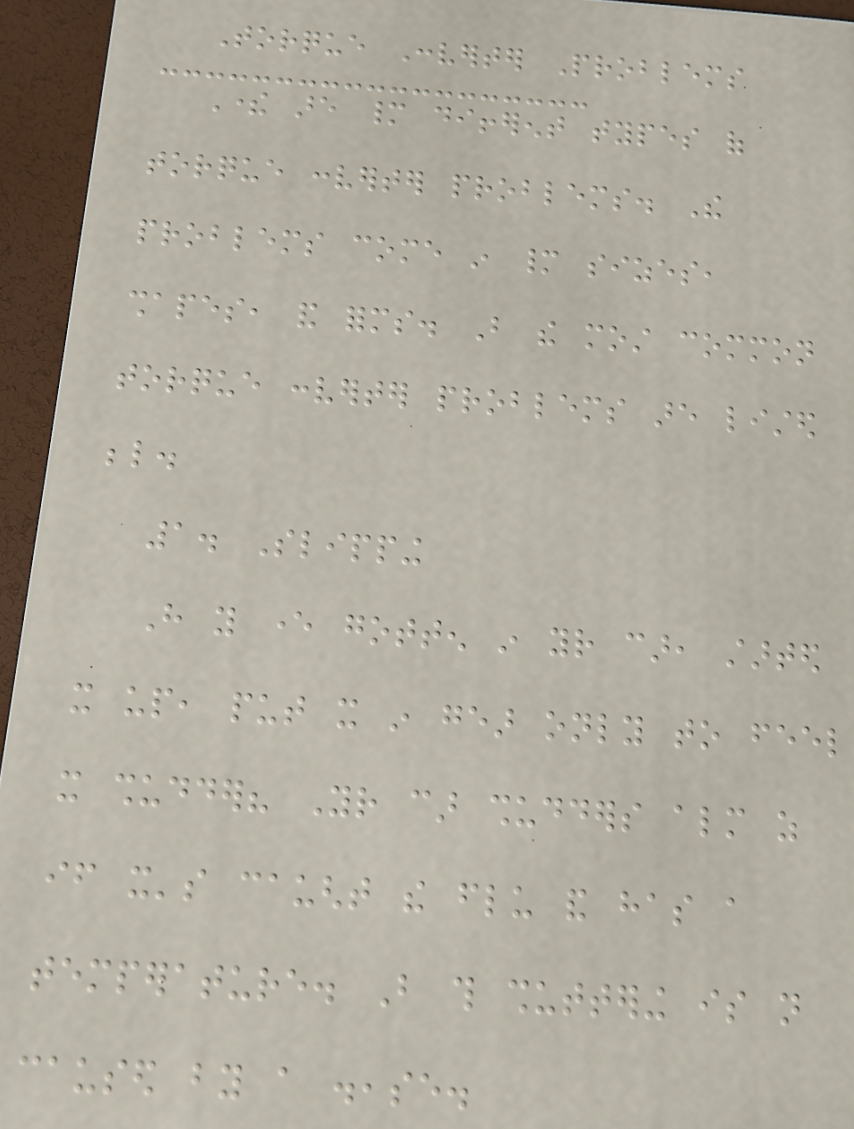Torque Converter Problems
There are many different types of
torque converter problems. The
problems come in many sizes,
shapes, and forms. But the most common
torque converter problems are listed
below.
1. Slipping
Have you ever gotten in your car, started
it up, put it in gear only to feel
it shudder? Your car shudders almost as
if it's caught the flu and has a
temperature. But this shuttering is not
caused by a disease.
